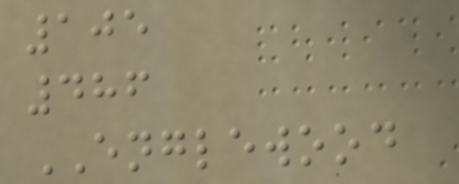105
486
ENGLEWOOD
